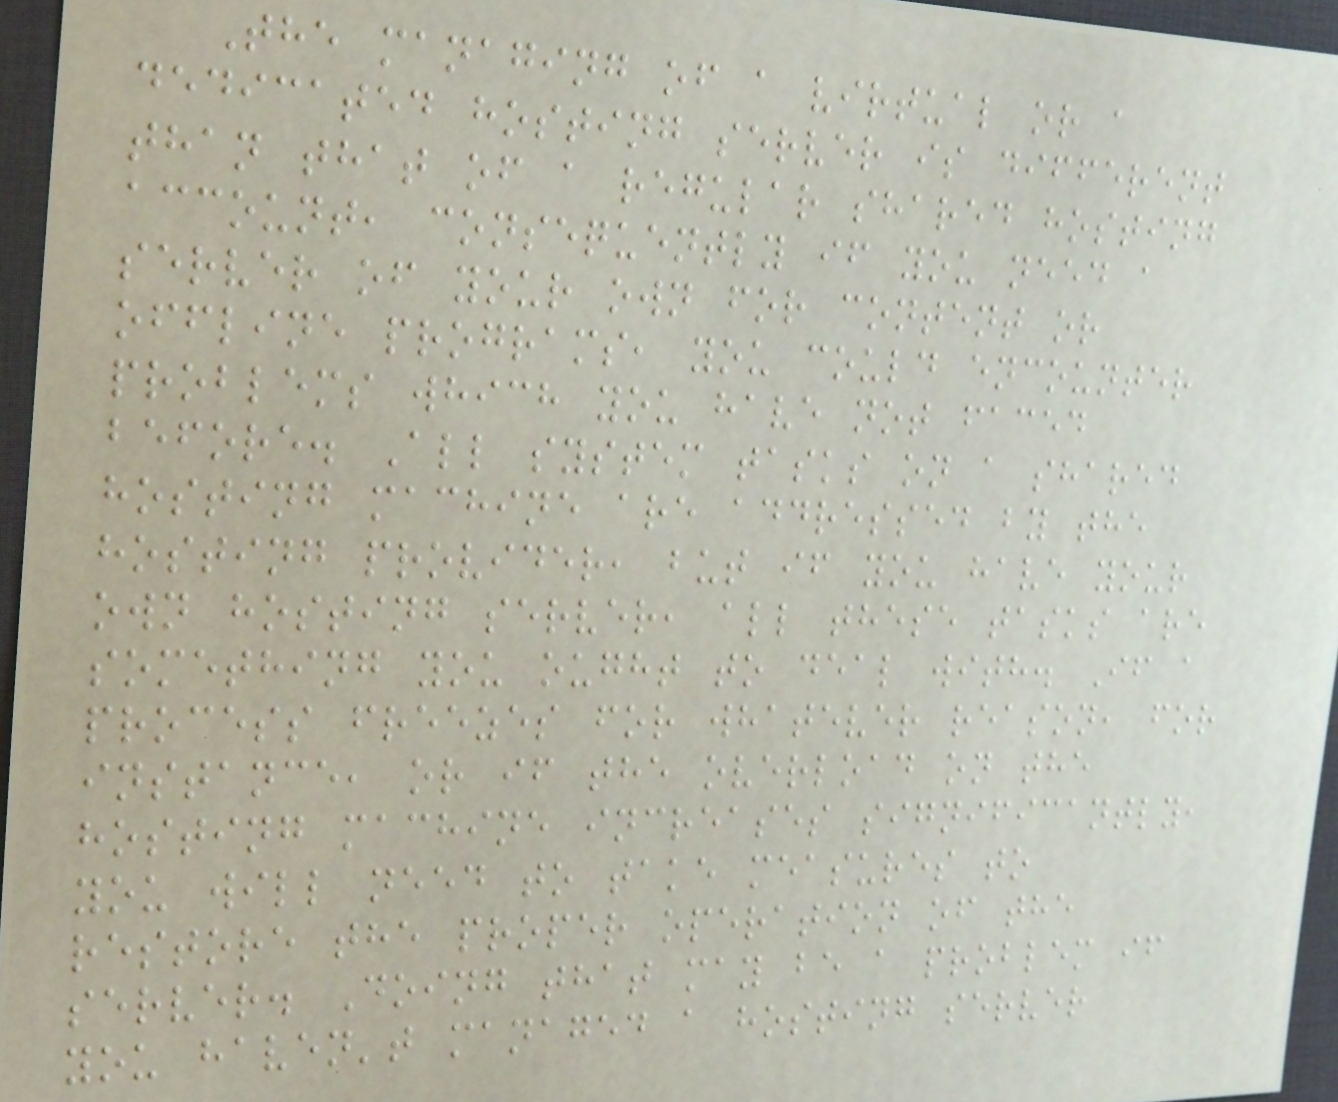The managing of a virtual or a
dedicated hosting server is different
than that of a regular shared hosting
account, consequently if you need a
server of your own for content or
offline programs, you could encounter
problems which you have not faced
before. All system tasks on a shared
hosting machine are addressed by the
hosting provider, but if you have your
own hosting server, all these tasks are
something you ought to deal with. If a
process freezes for whatever reason, for
instance, or if the overload on the
hosting machine increases significantly,
you will need to take measures to
restore the proper operation of the
server. Doing that may be a problem if
you haven't managed a hosting server
